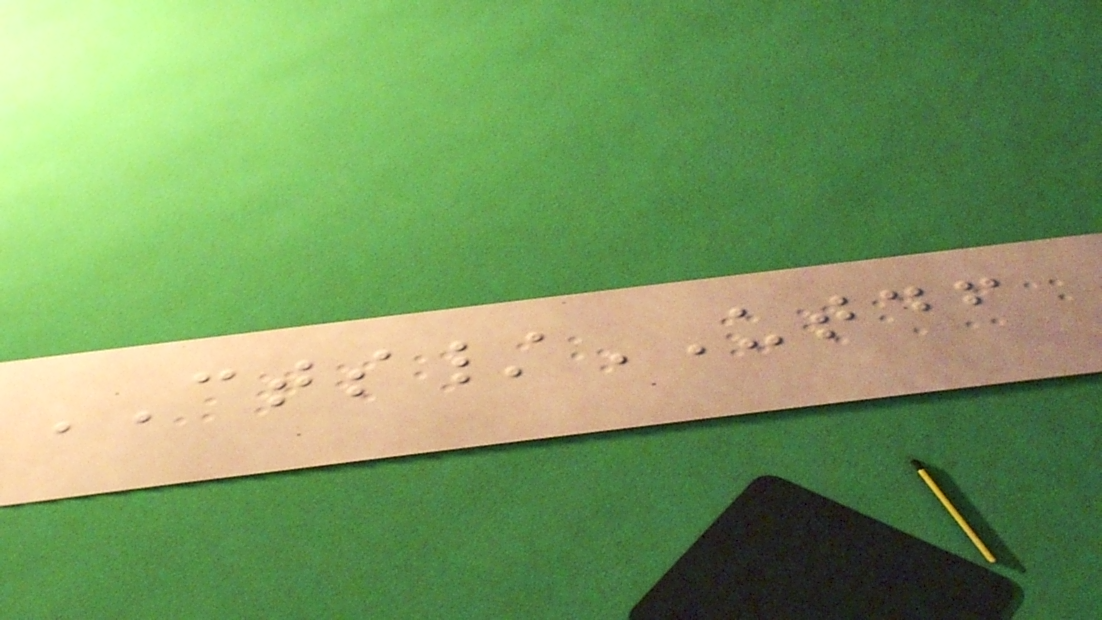CTS/UTDF
